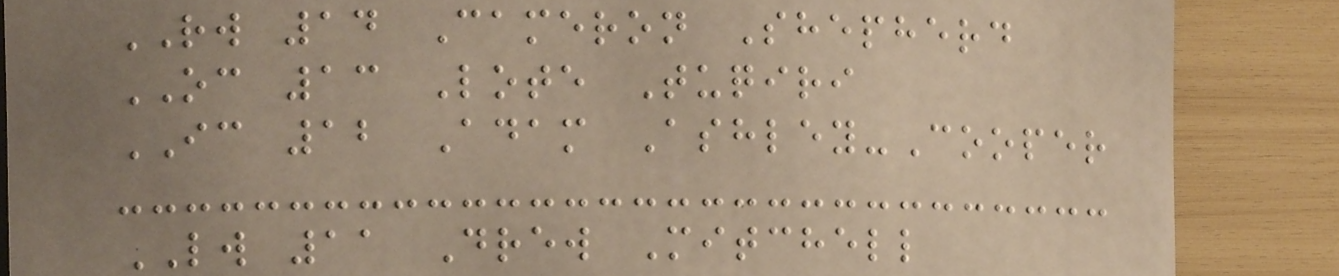RW 14 Cameron Shepherd
OC 13 Lote Tuqiri
IC 12 Adam Ashley-Cooper
LW 11 Drew Mitchell
